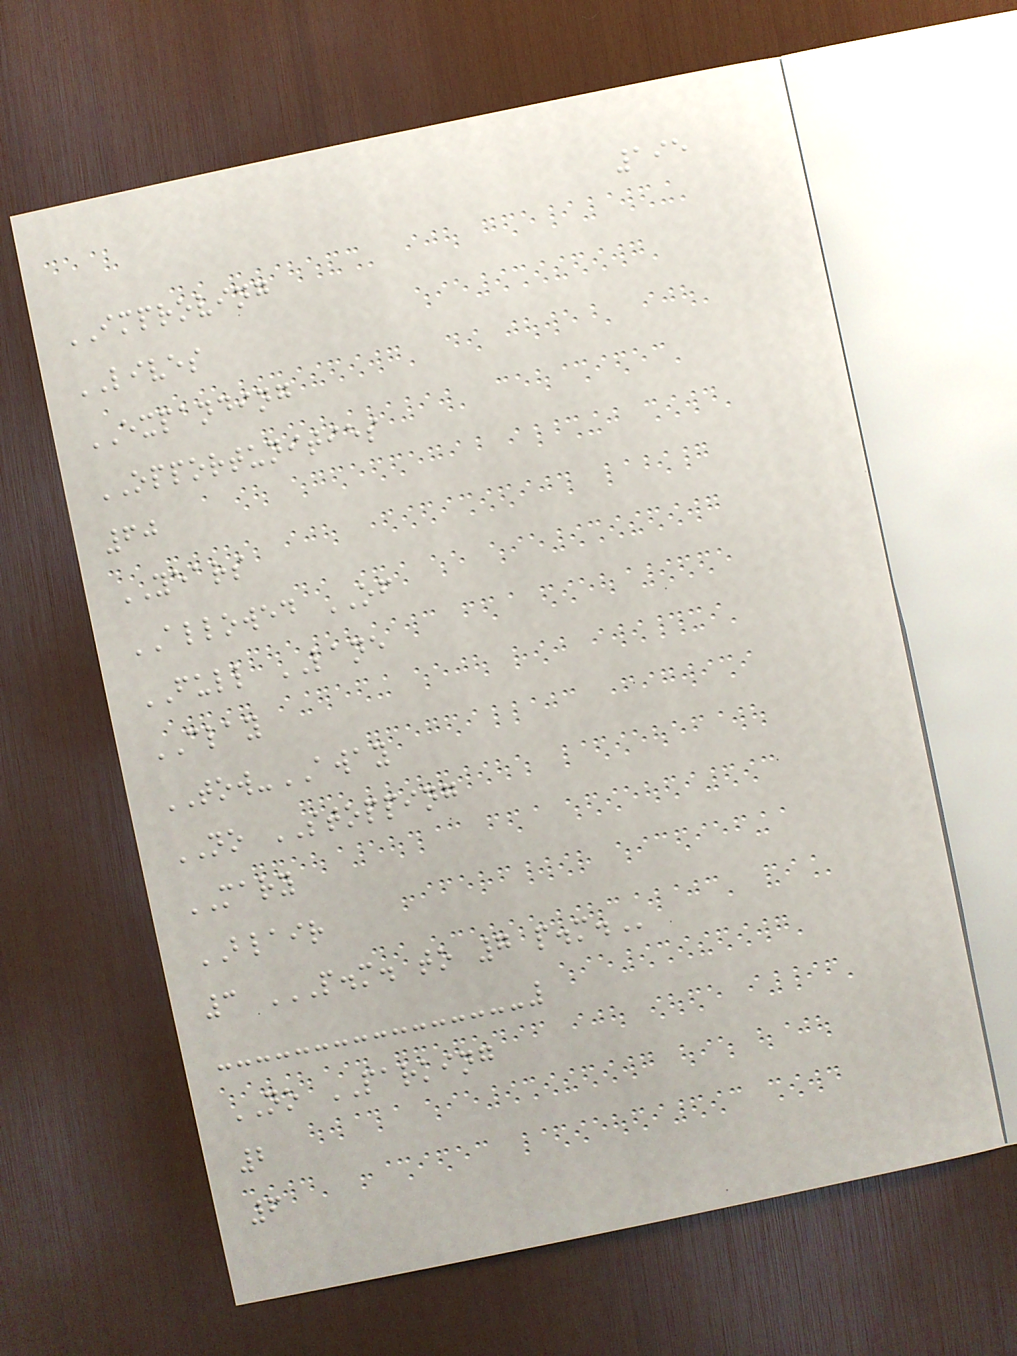195
IMPROVING
LIVES
EXPANDING
OPPORTUNITIES
60
YEARS
ALLOWED OF
FULL LANE
CLAY
TOW-AWAY
NO STOPPING
MARY
BLAIR
3 P.M. TO 7 P.M.
NO PARKING
2
6
